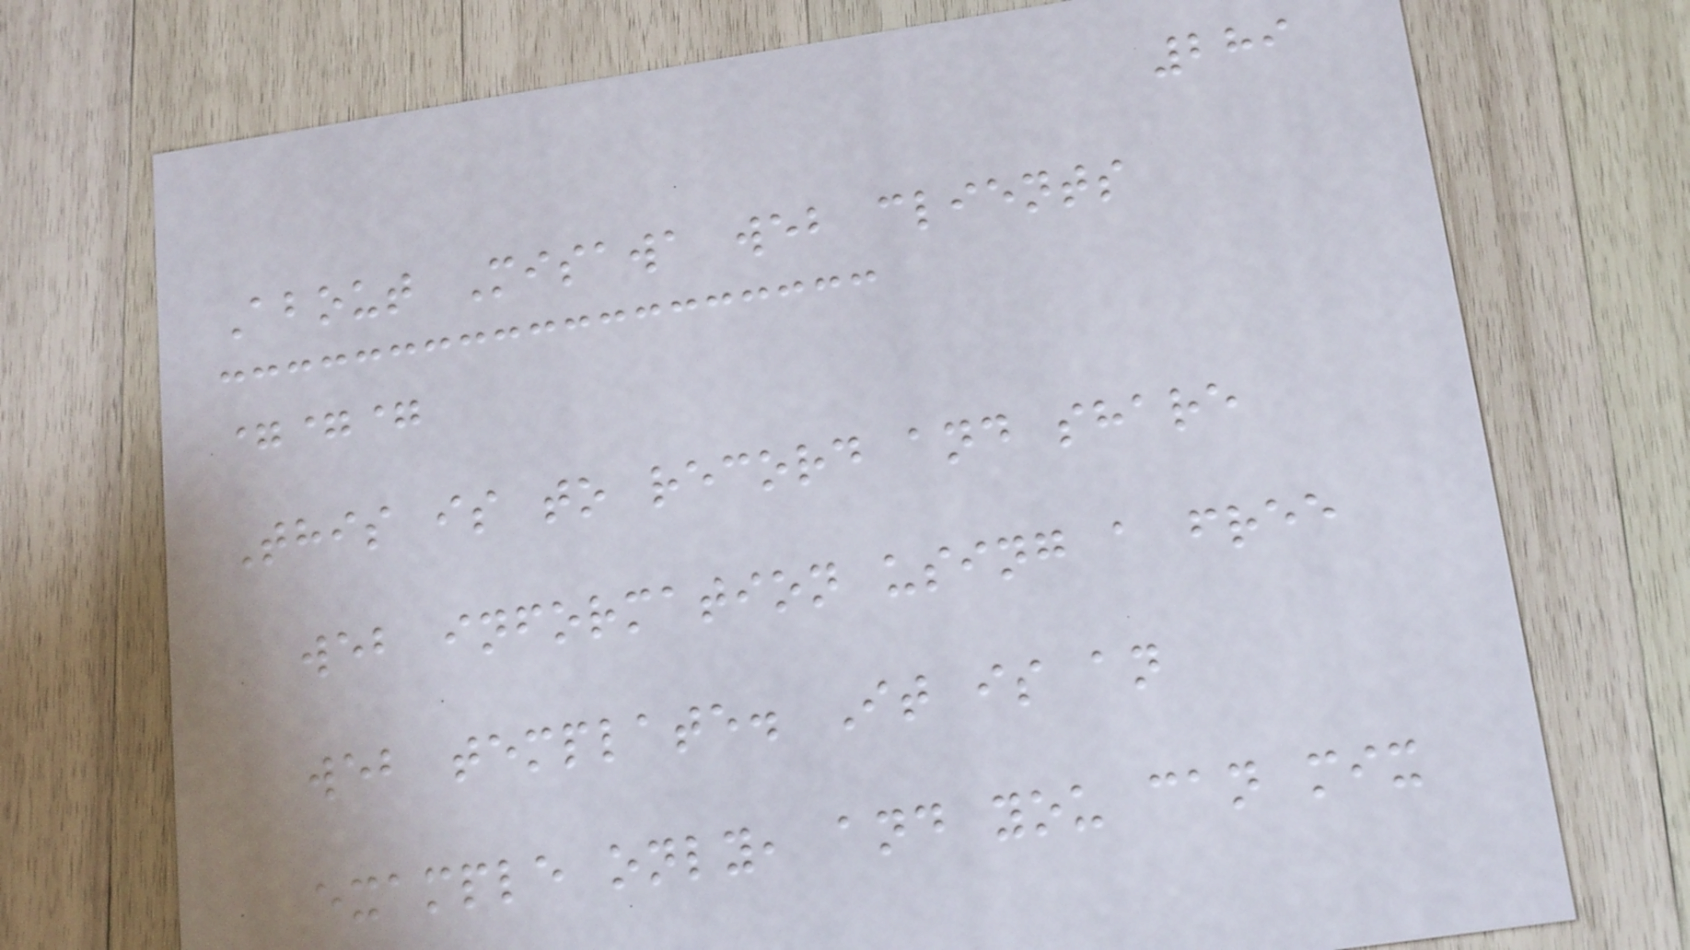289
About Misawa web clients
===
This is to record and share
web information using a free
web template. It is an
example only, and you can mix
